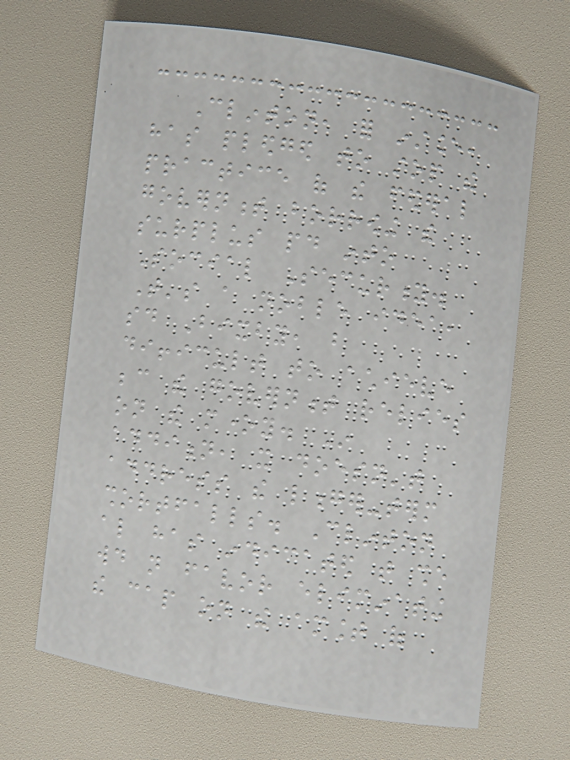Clinton, for instance,
has pledged to stop the
practice of the federal
government borrowing the
surplus paid into
Social Security.
That's a noble idea,
said Bixby, but
difficult to achieve
because the government relies
on the money. In
addition, it doesn't
address the longer-term
shortfalls. Clinton
also has indicated that she
would not favor eliminating
the cap on the amount of
